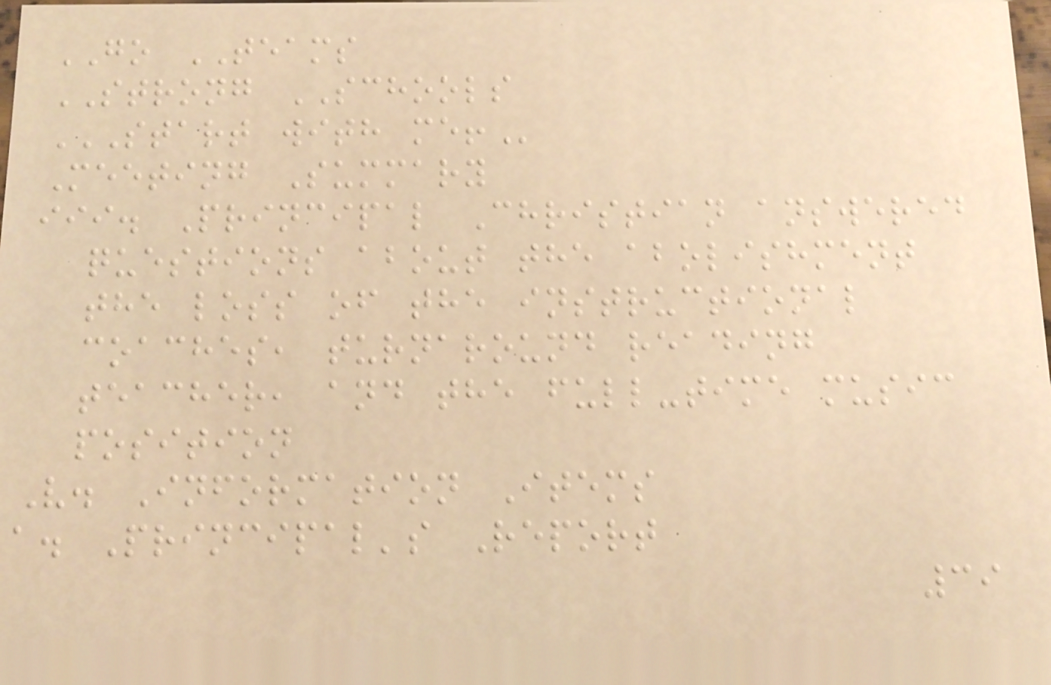GO TEAMS
STRONG SCHOOLS
START WITH ME!
Meeting Summary
iii. Principal Christian answered
questions about the abolishment
the loss of the instructional
coaches, turnaround reading
teacher, and the full-time music
position
V. Information Items
a. Principal's Report
39
